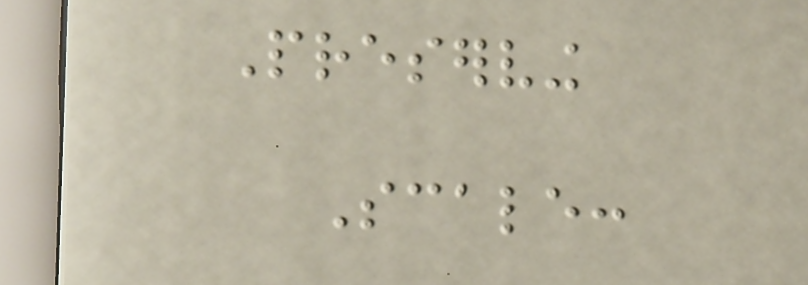Preserving
Scale:
